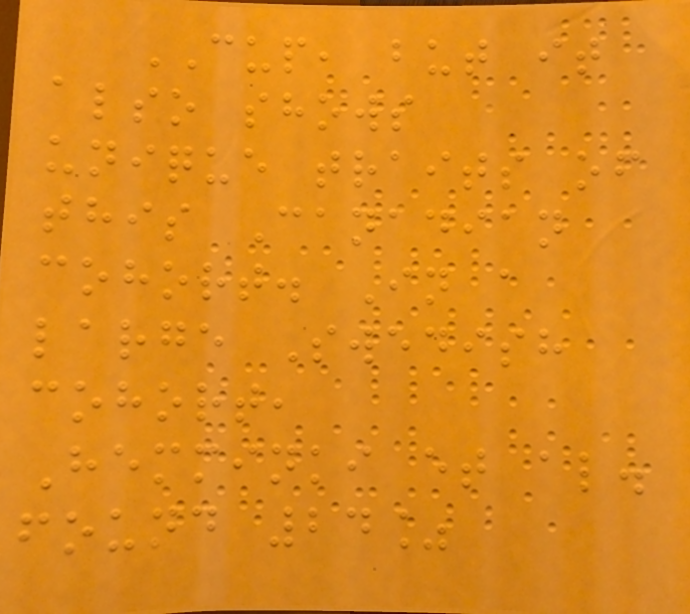CUP, but it
also shows
unique traits of
this Canadian
cohort. In a
large Swedish
cohort,
Hemminki et al.
found 24%
